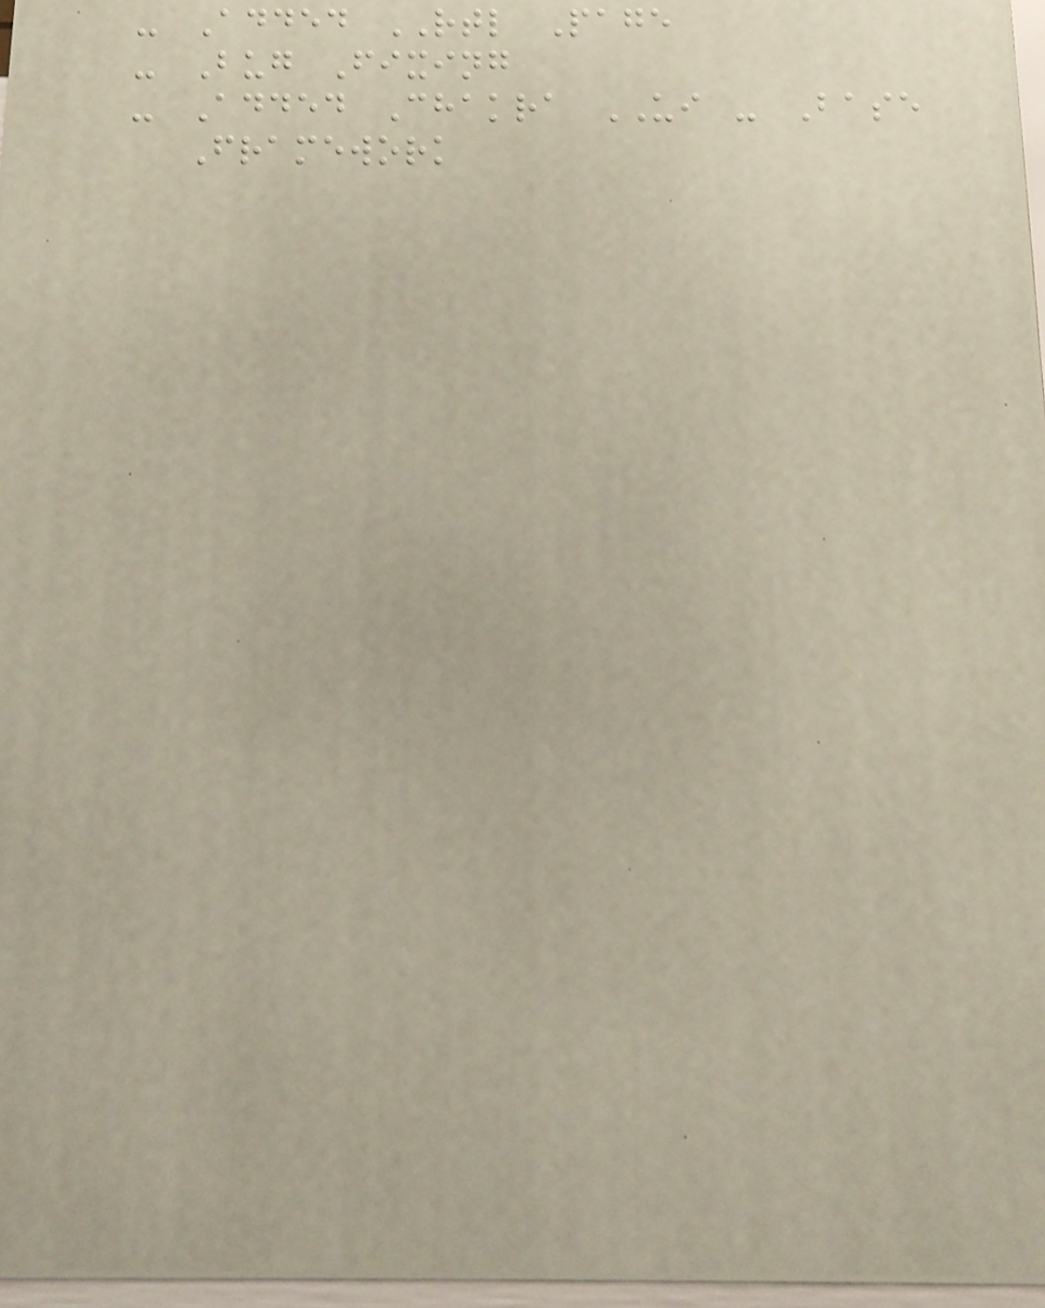- Added RTL Page
- Bug Fixing
- Added Chakra UI - Base
Framework
